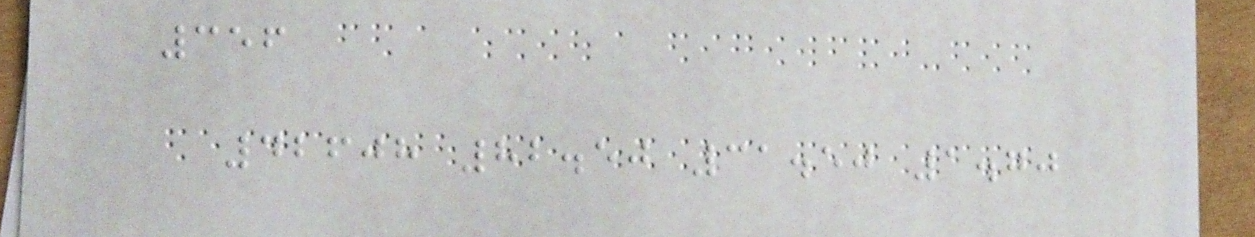356
42608 82.50 31.50 1.70
